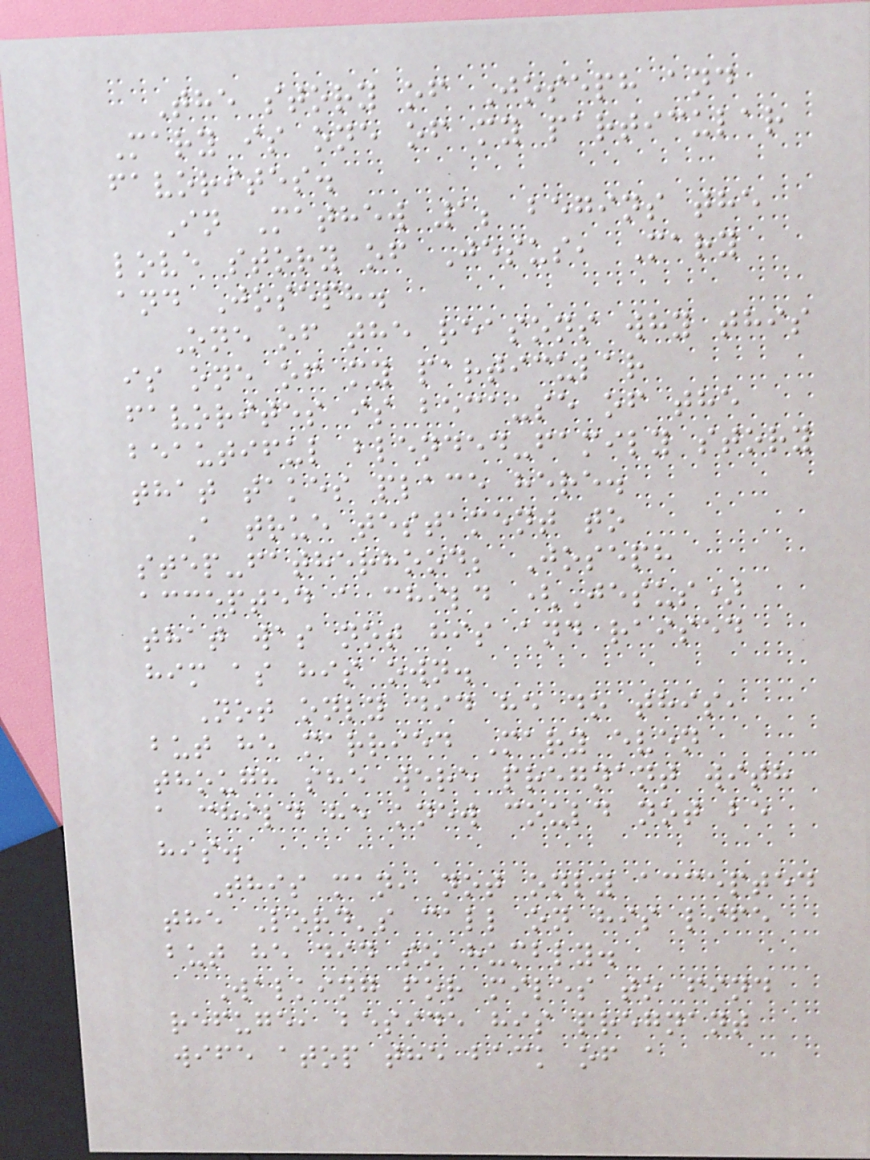The story of Joseph and
Mary is one of my particular
favorites.
In Mathew 1; begins the
love story of Jesus, Mary
and Joseph.
One of the reasons why this
is one of my particular
favorites is because of the
beautiful blended-family story
that takes place here.
A true testament to
step-fatherhood; Joseph
accepted a child (Jesus)
that was not his and raised
him as his own.
Not only did he do this,
but he married Mary even
though she were pregnant with
a child he knew could not be
his.
This man, not only accepted
the Lord's call on his life
but he did so humbly.
Walking for miles to find
refuge, beside his pregnant
wife atop the back of a
